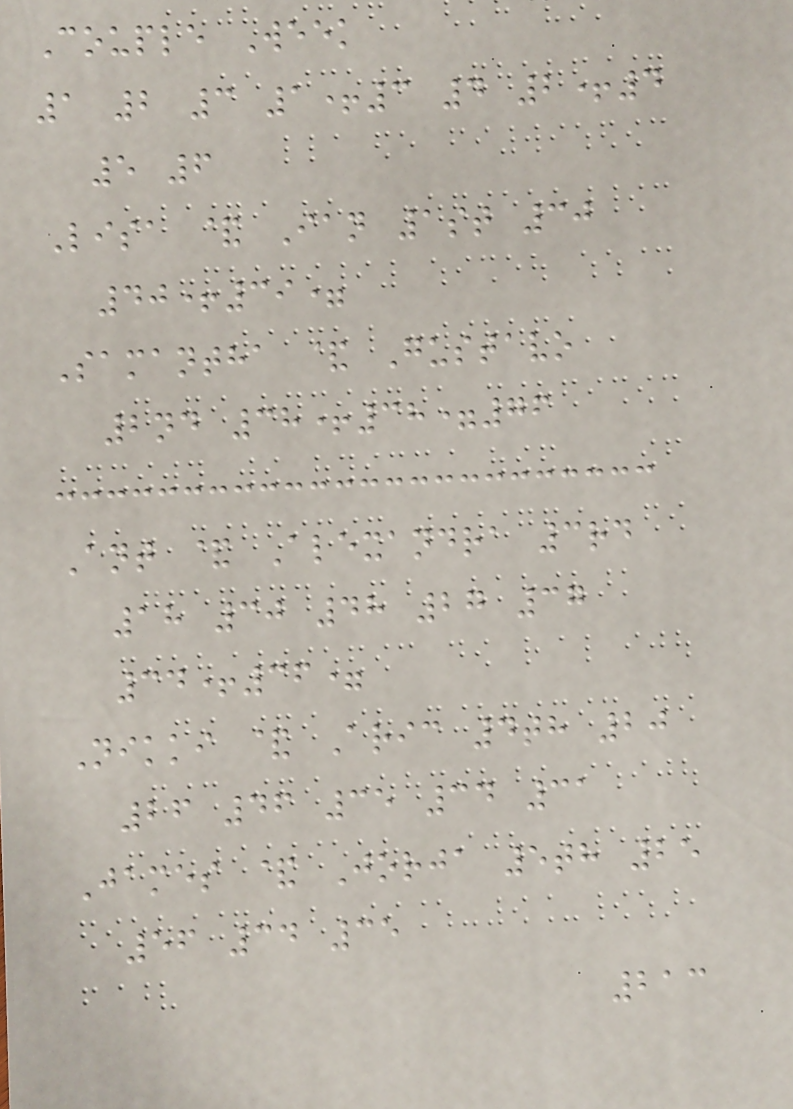Couple Week
1 2 3 1+3 4 2+4
5 6
Lisa & Ian 1st 30
40+39=
Samantha & Gustavo
2nd 38+38=76
Ant & Alexandra 3rd
18 30 48 27 37
34+36=
Nikki & Aric 4th 20
26 46 35 34 31
James & Jorja 5th 25
56 34 35
213
